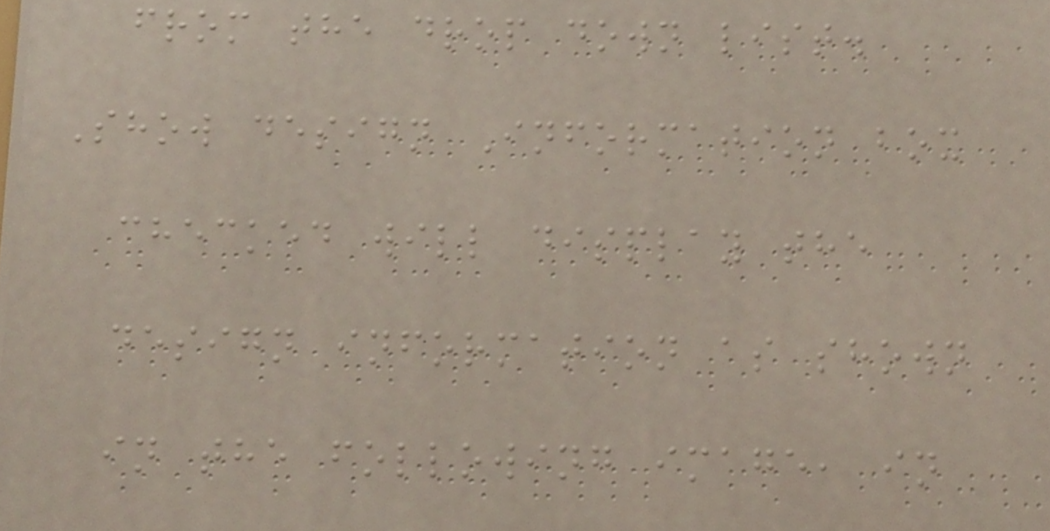from the drop down list.
Show design Information box
checked will display the
design information as shown
in the following image, in
